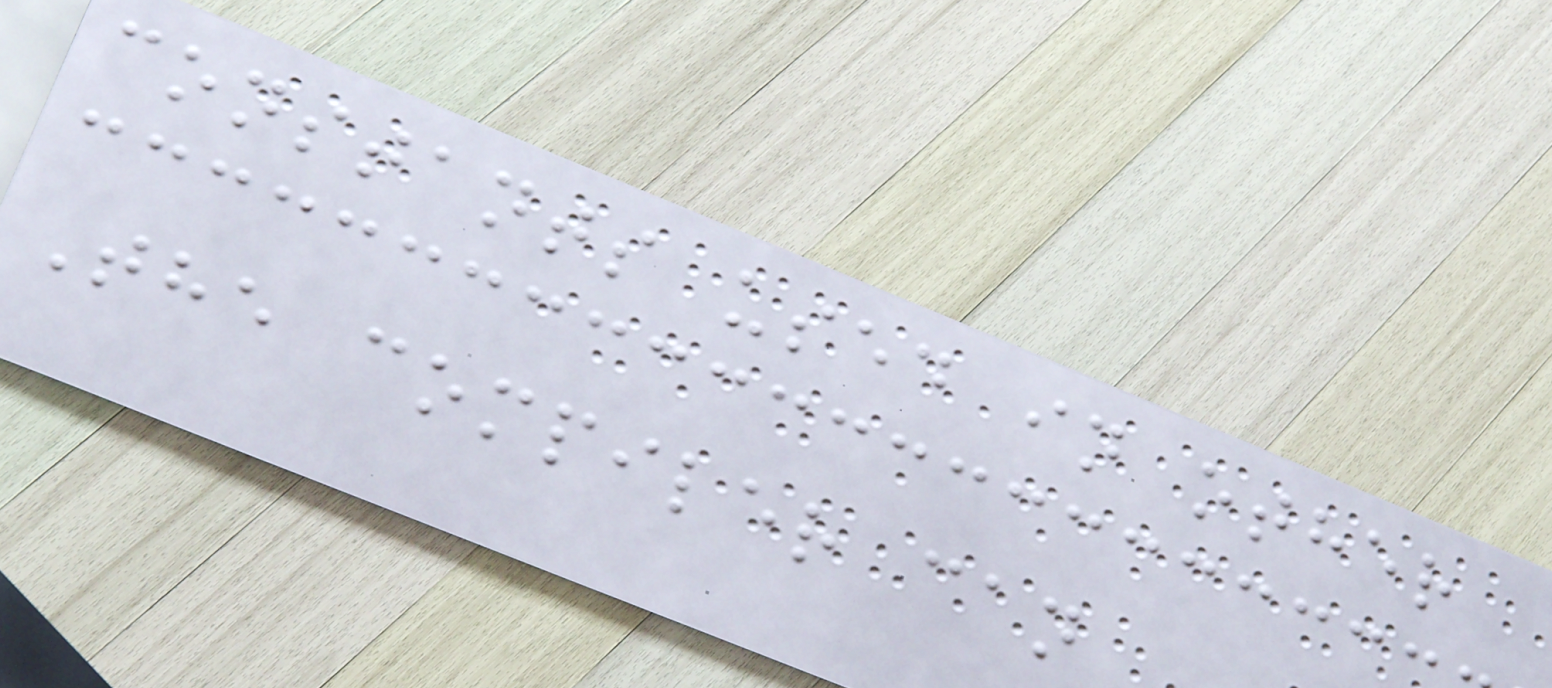constants used in other
The compiler can
